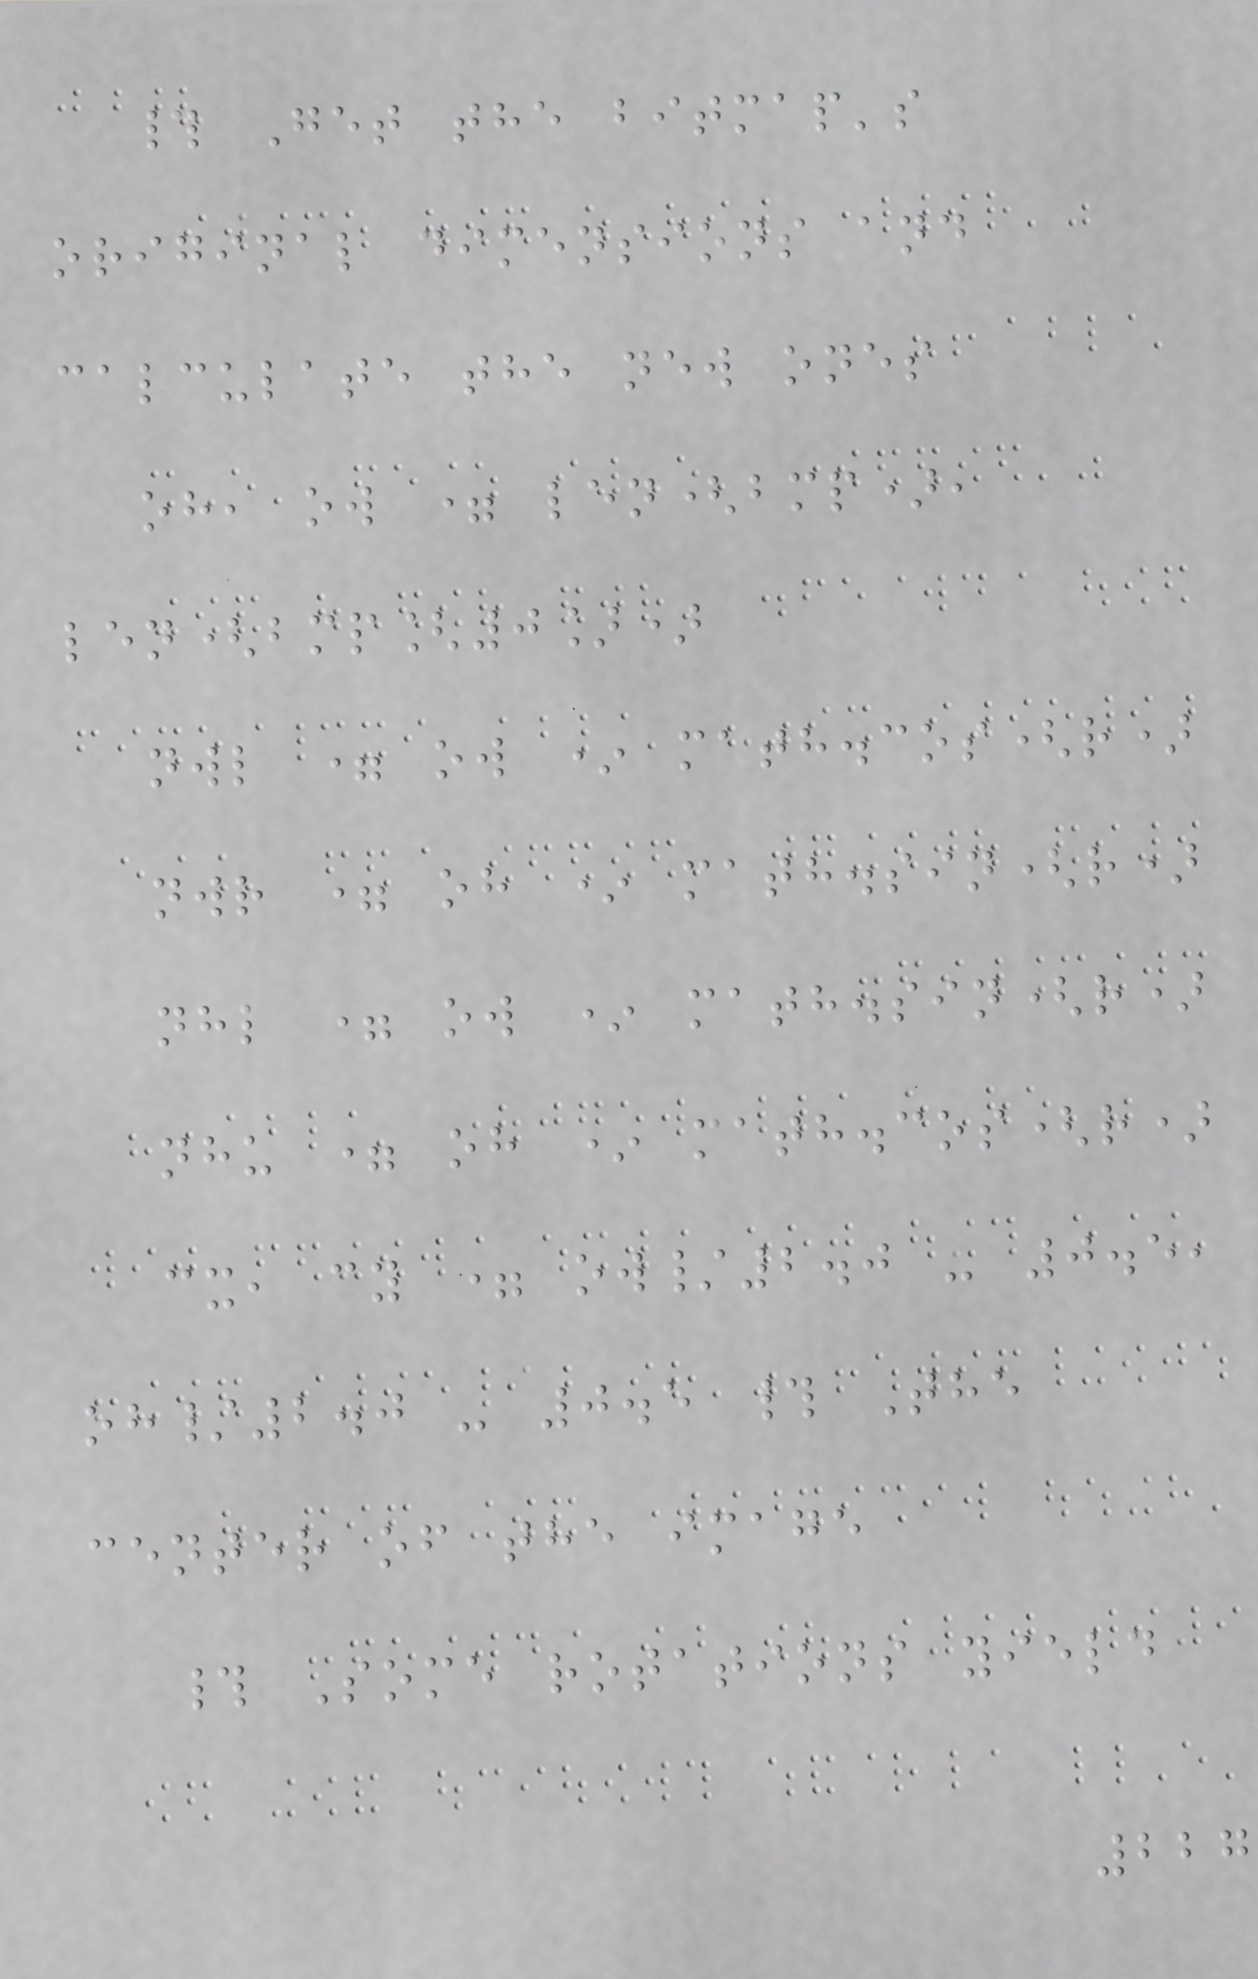# Get the bitmap's
original dimensions and
calculate the new ones
oh, ow = len(bmp),
len(bmp[0])
nwl = ow * math.cos(r)
nwr = oh * math.sin(r)
nhl = ow * math.sin(r)
nhu = oh * math.cos(r)
cx, cy = ow/2.0 - 0.5,
oh/2.0 - 0.5 # The
center of the image
# Some rotations yield
227
